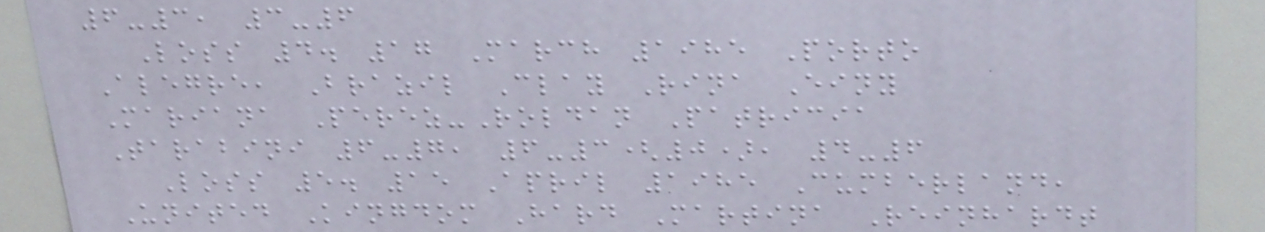6-3, 3-6
Loss 4. 17 March 1985 Porto
Alegre, Brazil Clay Rina Einy
Mariana Perez-Roldan Patricia
Tarabini 6-7, 6-3(0), 4-6
Loss 5. 15 April 1985 Cumberland,
United Kingdom Hard Martina Reinhardt
